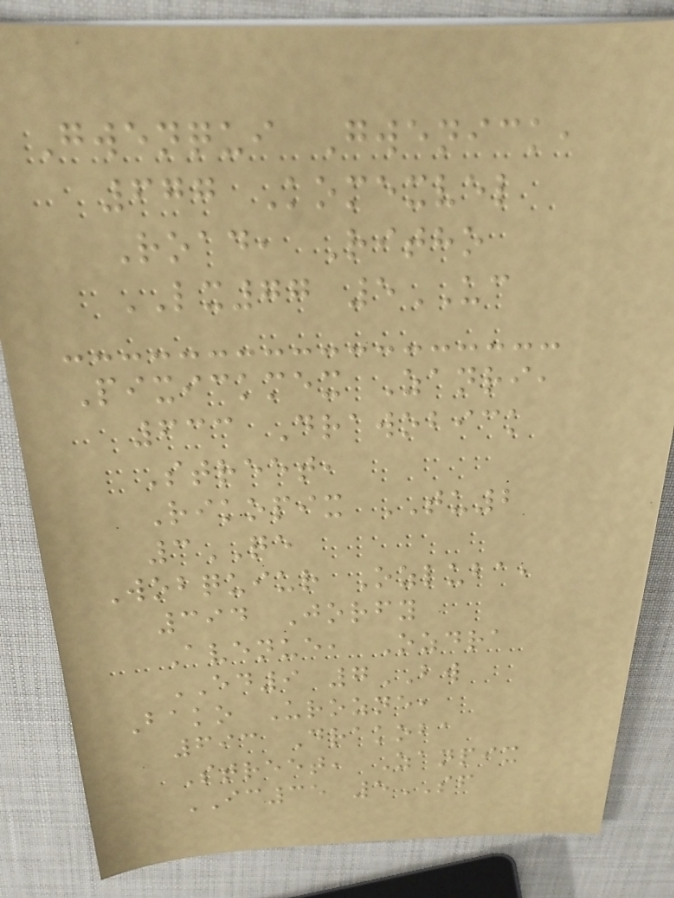Gwenqui Gwenick,
677 Komexvel
Road, Ritho
LX77 5UC
Pixickmex Zanri,
633 Drawobick
Street,
Rikopix TU2
3QE
Wobquiur Ozluba,
394 Jorfy
Avenue, Ozdra
ED9 7BW
Bako Urozne,
693 Drakoba
Street, Zanpix
IC35 5SF
